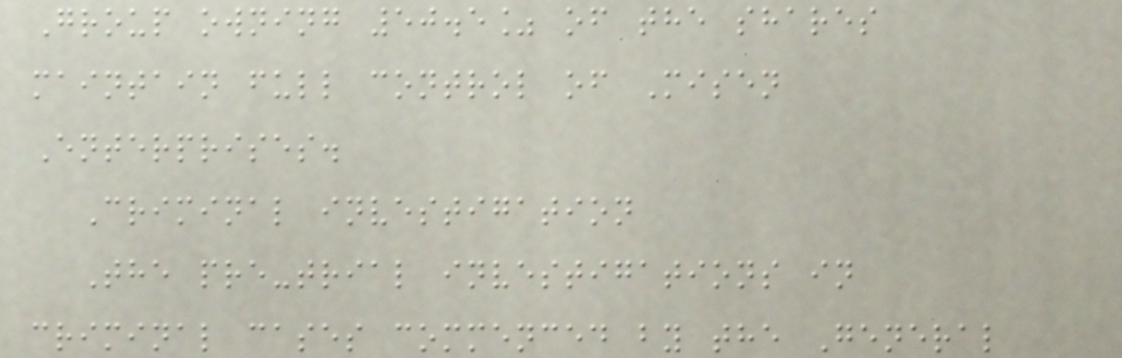Group owning 50.5% of the shares
maintain full control of Misen
Enterprises.
Criminal investigation
The pre-trial investigations in
criminal cases commenced by the General
